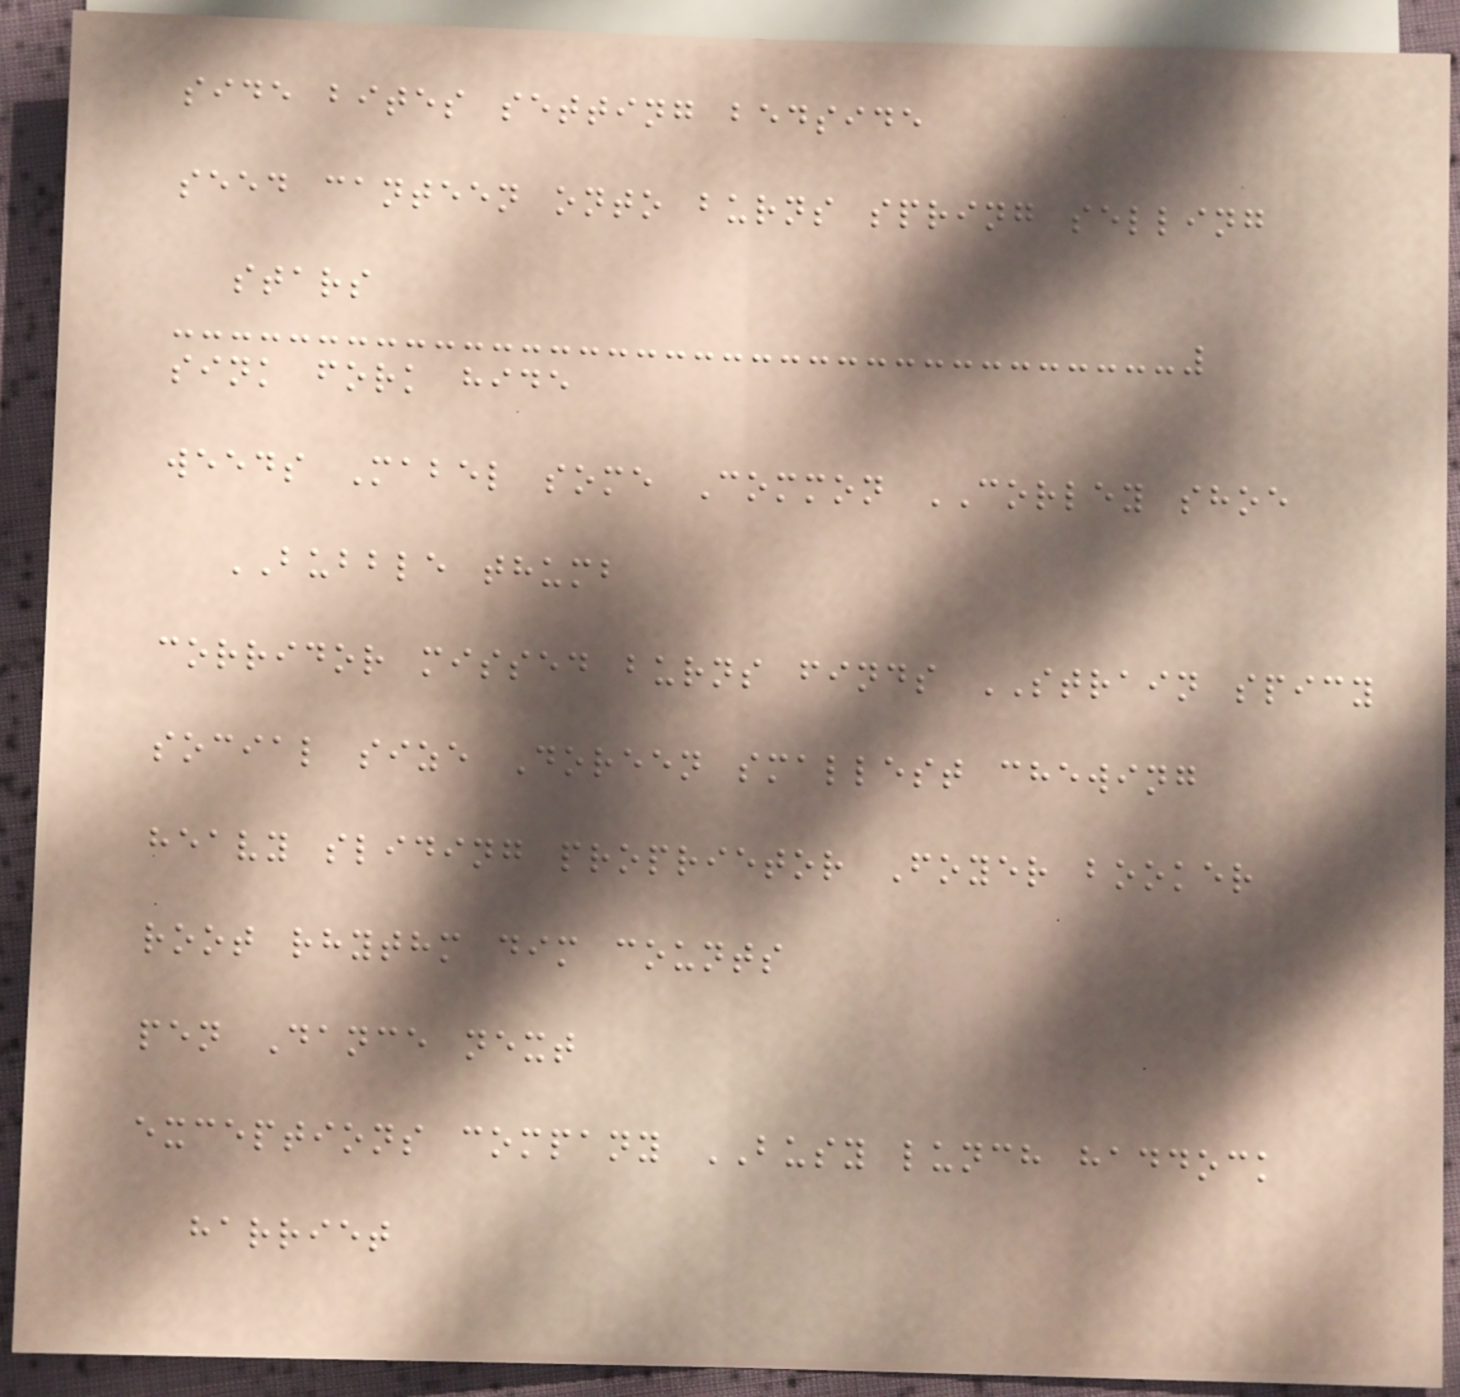side bites setting bedside
seed canteen onto burns spring selling
stars
sink fork hide
weeds Mabel some Common CORLEY shoe
BUBBLE thumb
corridor missed burns finds STRAIN spicy
social size Doreen smallest chewing
heavy sliding proprietor Foyer booker
root rhythm dim counts
pen Dance next
exceptions company BUSY lunch haddock
harriet
